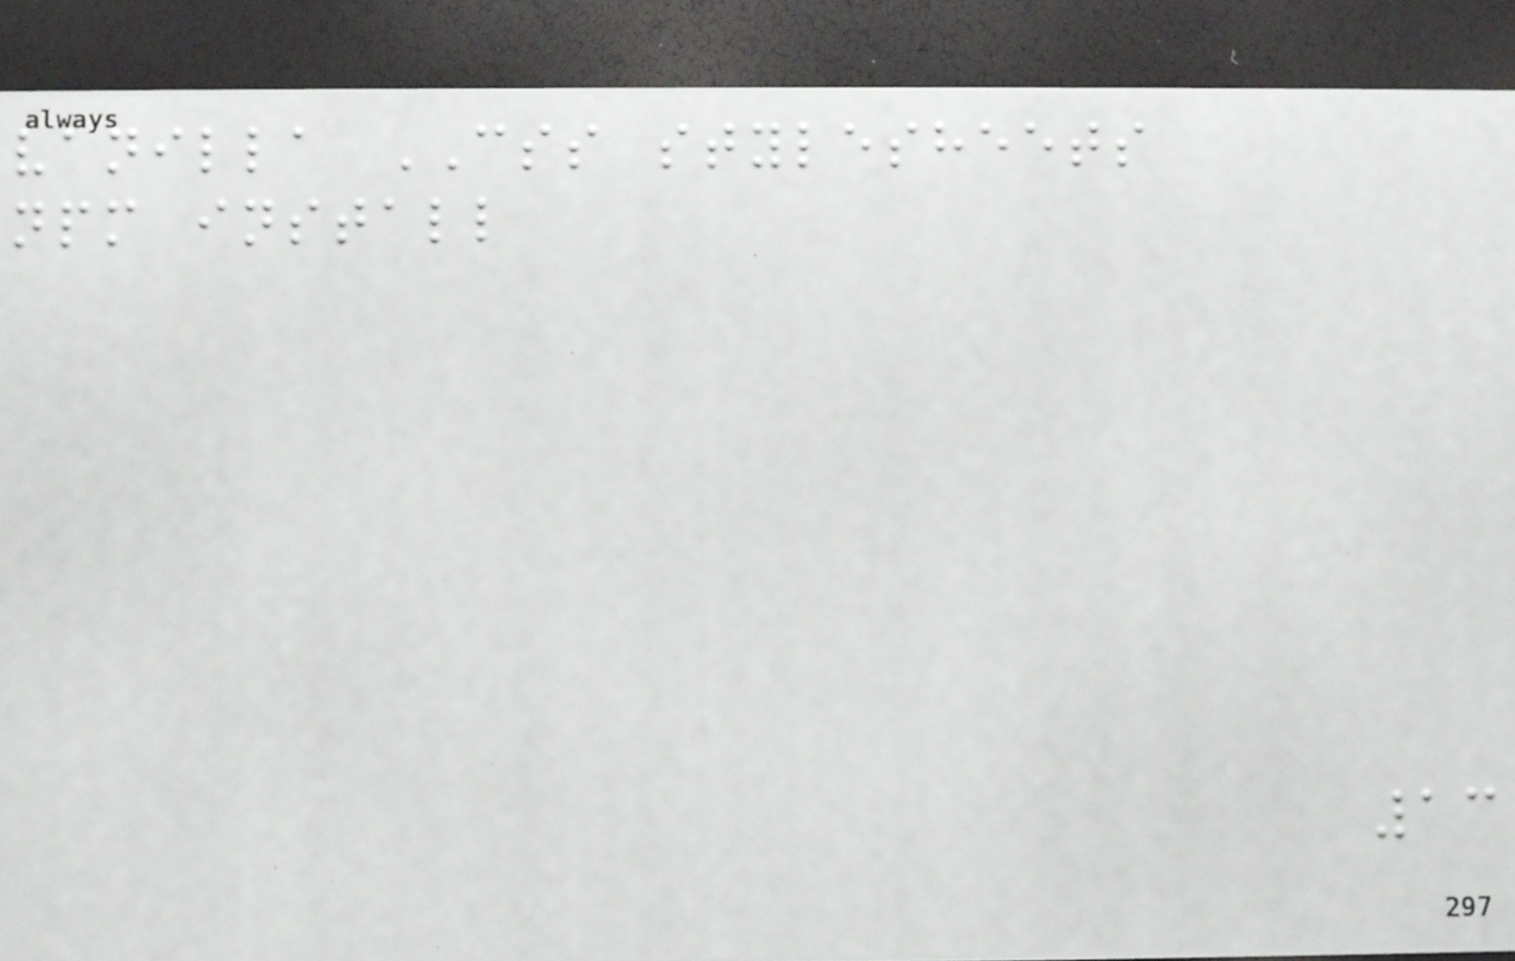vanilla CSS stylesheets
npm install
13
